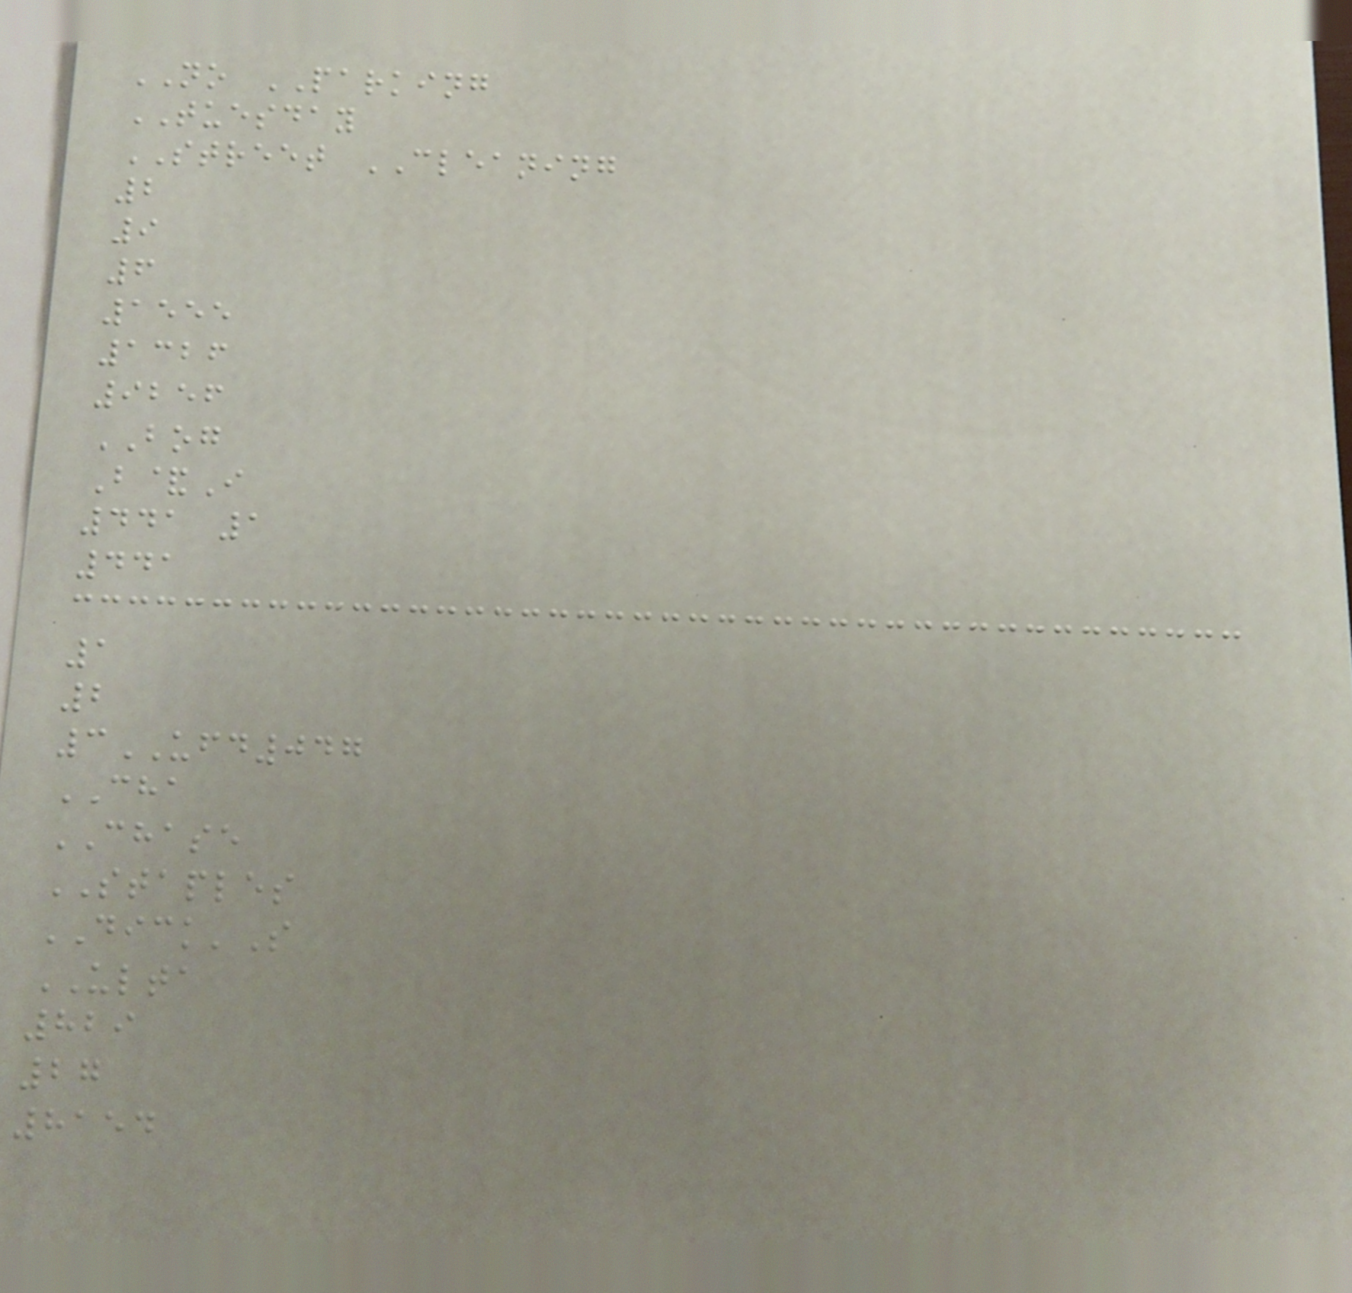NO PARKING
TUESDAY
STREET CLEANING
2
9
6
1555
1326
9256
BOG
B&I
441 1
441
1
2
3UFD047
CHA
CHASE
STAPLES
DICK'S
ULTA
829
27
8154
